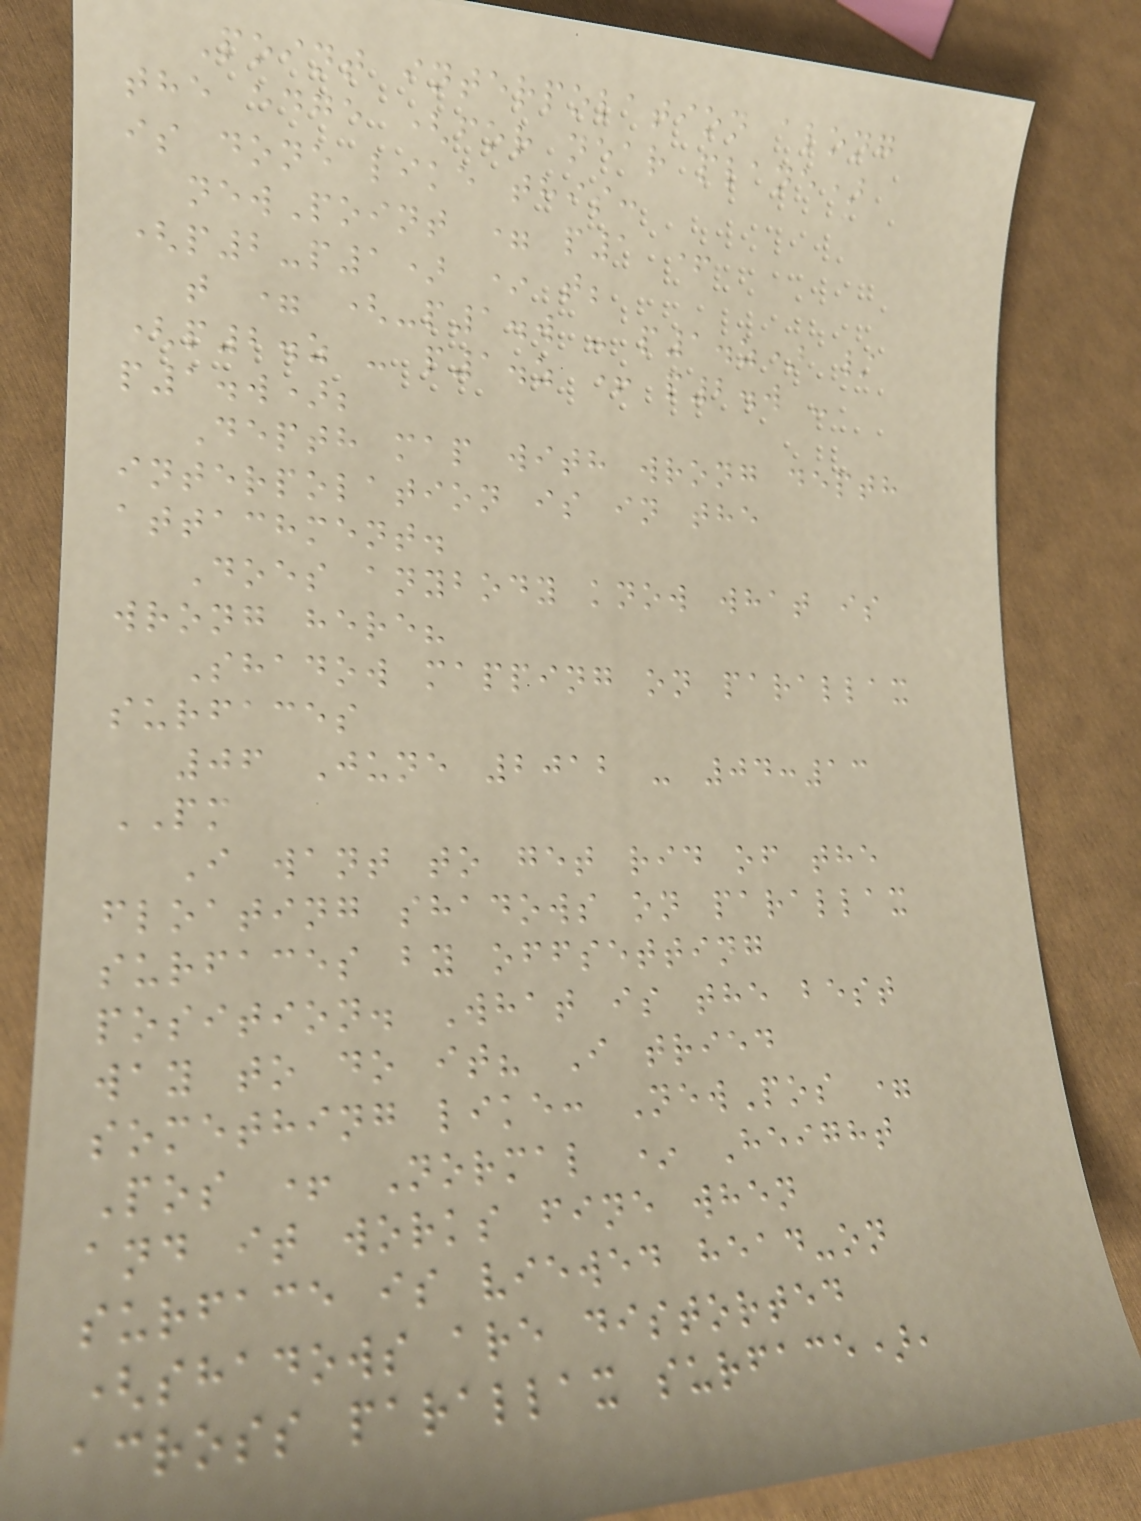Point interpolation along
the edge (for near plane)
is done like this:
newPoint = p1 +
(p2-p1) * t;
t = (-p1.w - p1.z) /
(p2.z - p1.z + p2.w -
p1.w);
Depth map with wrong depth
interpolation is in the
attachment.
Does anybody know what is
wrong here?
Shadow mapping on parallax
surfaces
06 June 2012 - 04:13
PM
I want to get rid of the
floating shadows on parallax
surfaces by offsetting
position. What is the best
way to do it? I tried
something like: NewPos =
Pos + Normal * Height
and it works fine when
surface is viewed head-on
(shadows are distorted
across parallax surface),
